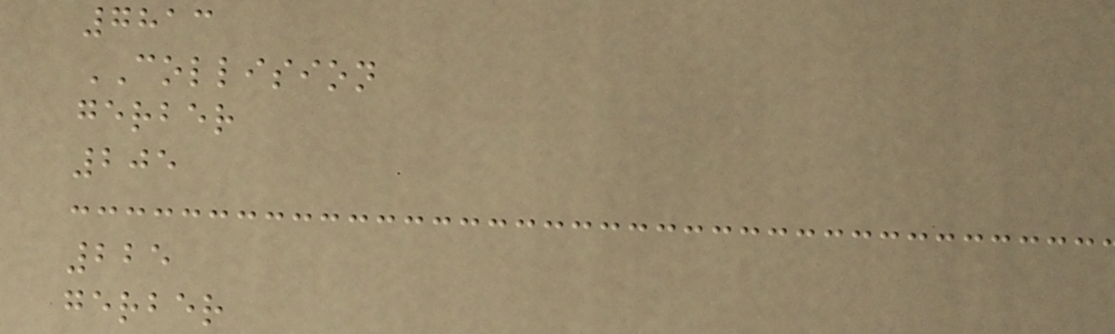7813
COLLISION
gerber
205
225
gerber
